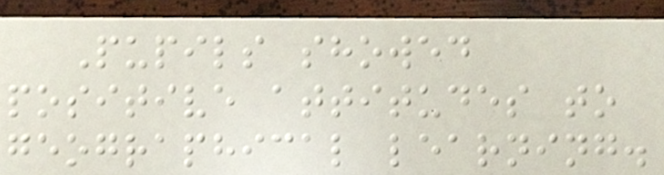Pupils showed
positive attitudes to
geographical learning.
